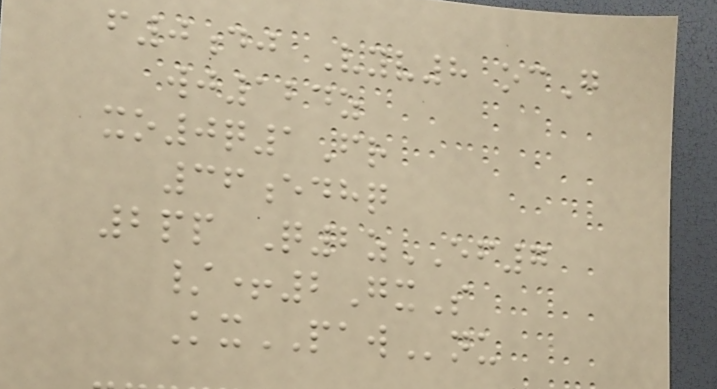f0dj Vyv8 ocG
wj124z
xo0q1Fr
36edhq
2pp Q2zEF7
/+2GxS
KxPAWnu
